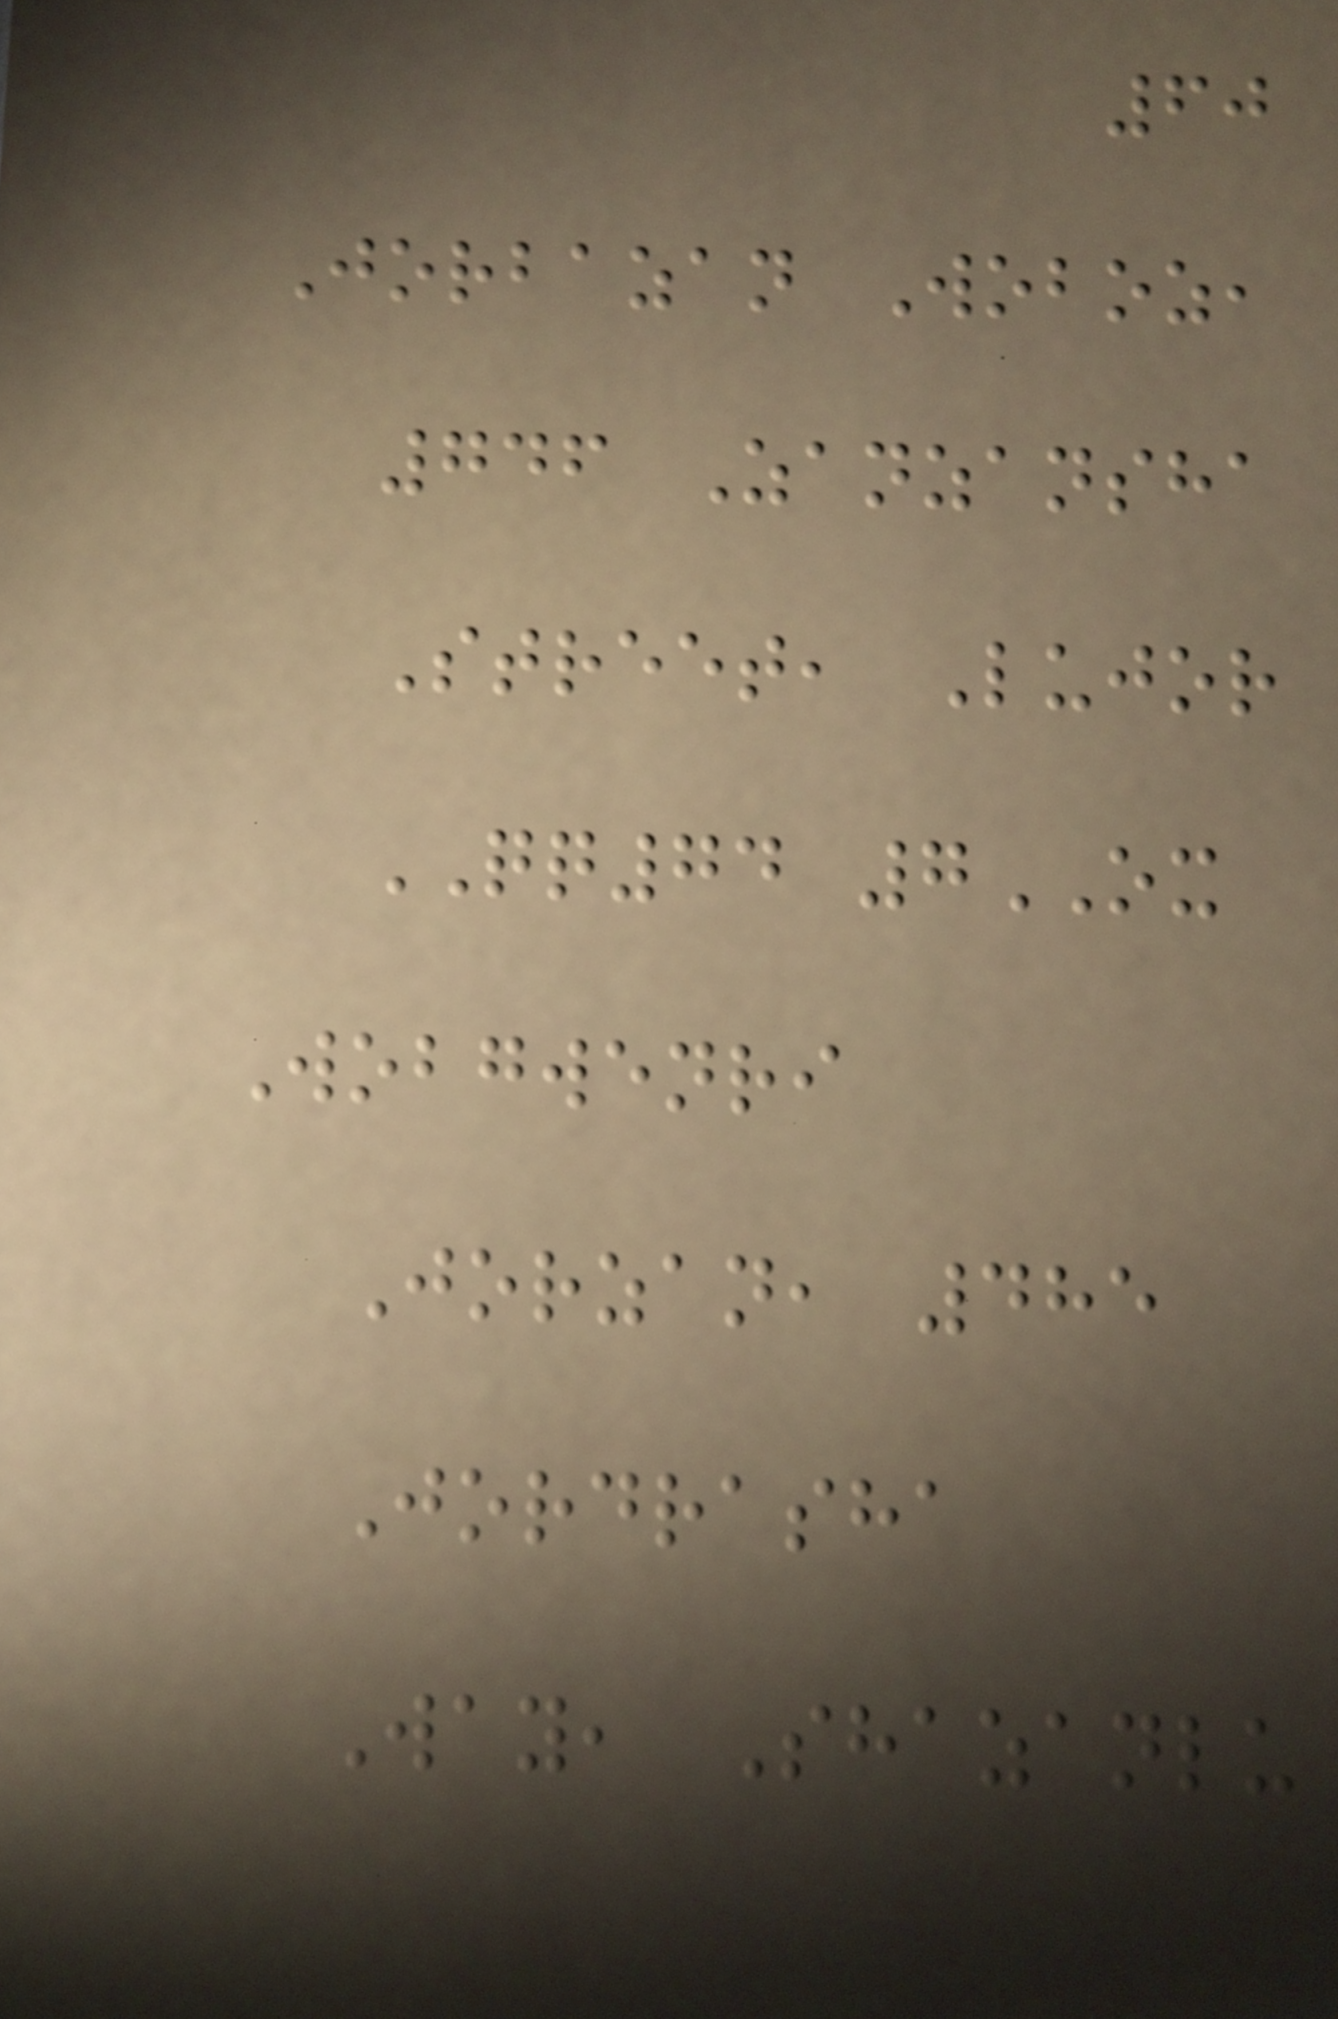60
Jorbazan Woboz,
746 Zanzansha
Street, Lujor
QQ74 7OX
Wobgwenri
Jorzan, 485
Jordrasha
Way, Shazanlu
